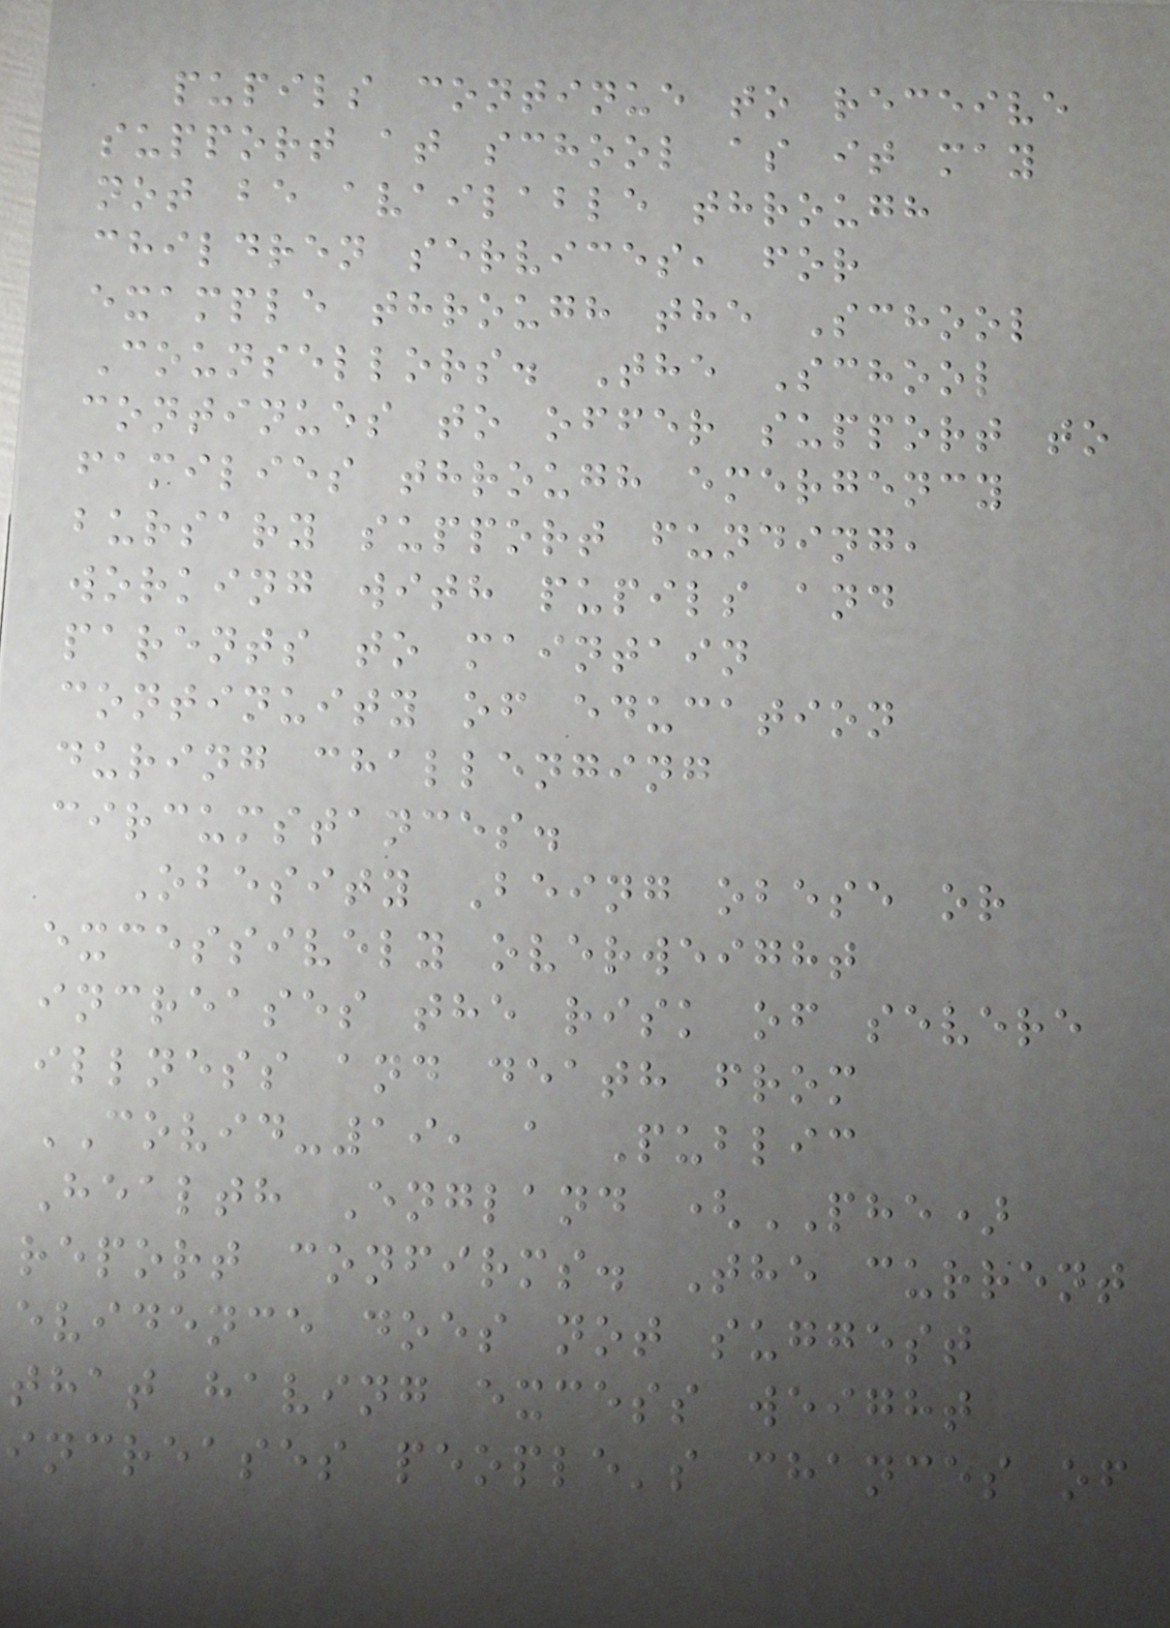pupils continue to receive
support at school as it may
not be available through
children services, for
example through the School
Counsellors. The School
continues to offer support to
families through emergency
bursary support funding,
working with pupils and
parents to maintain
continuity of education
during challenging
circumstances.
Obesity Being obese or
excessively overweight
increases the risk of severe
illness and death from
COVID-19, a Public
Health England (PHE)
report confirms. The current
evidence does not suggest
that having excess weight
increases people's chances of
